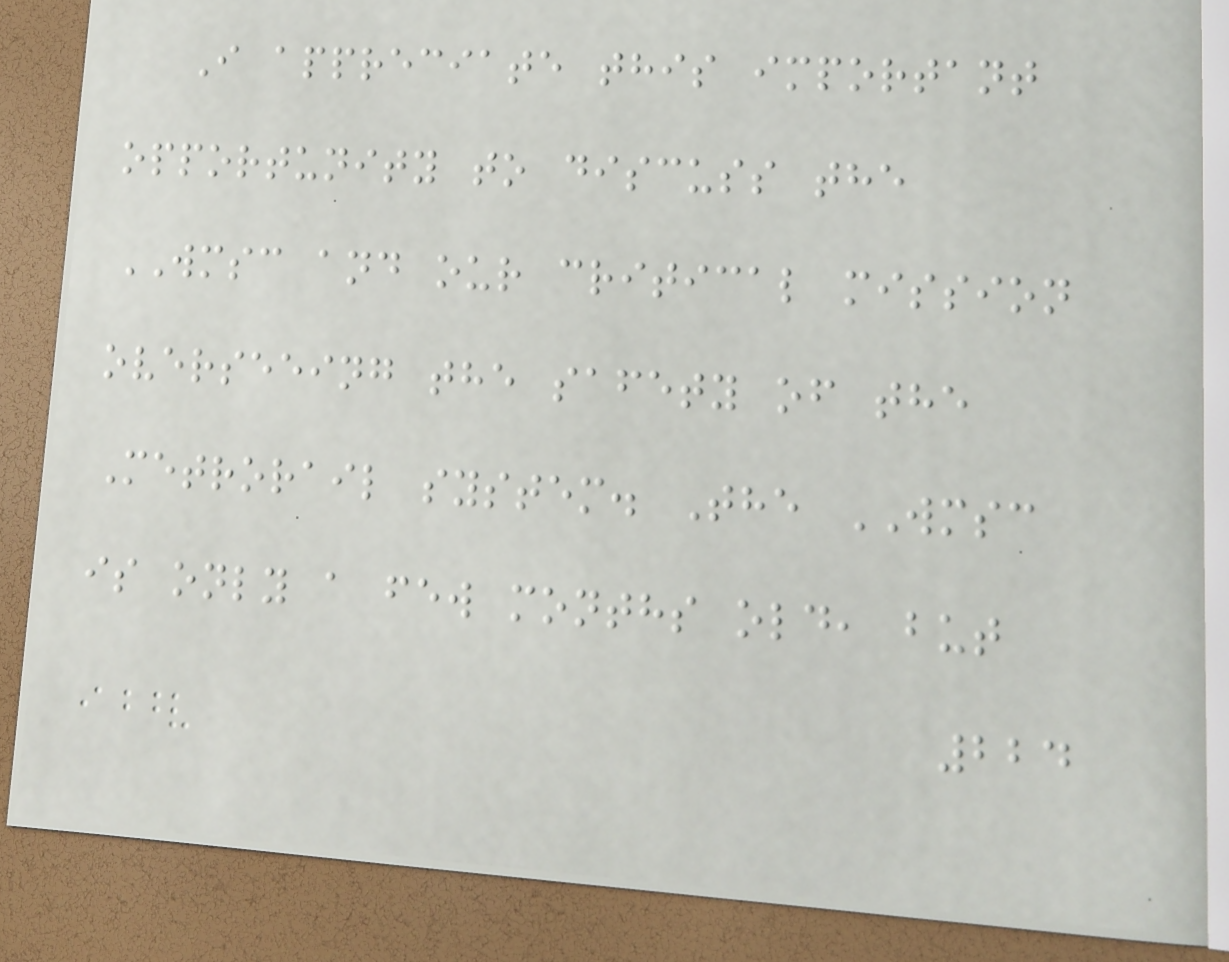I appreciate this important
opportunity to discuss the
WMSC and our critical mission
overseeing the safety of the
Metrorail system. The WMSC
is only a few months old, but
224
